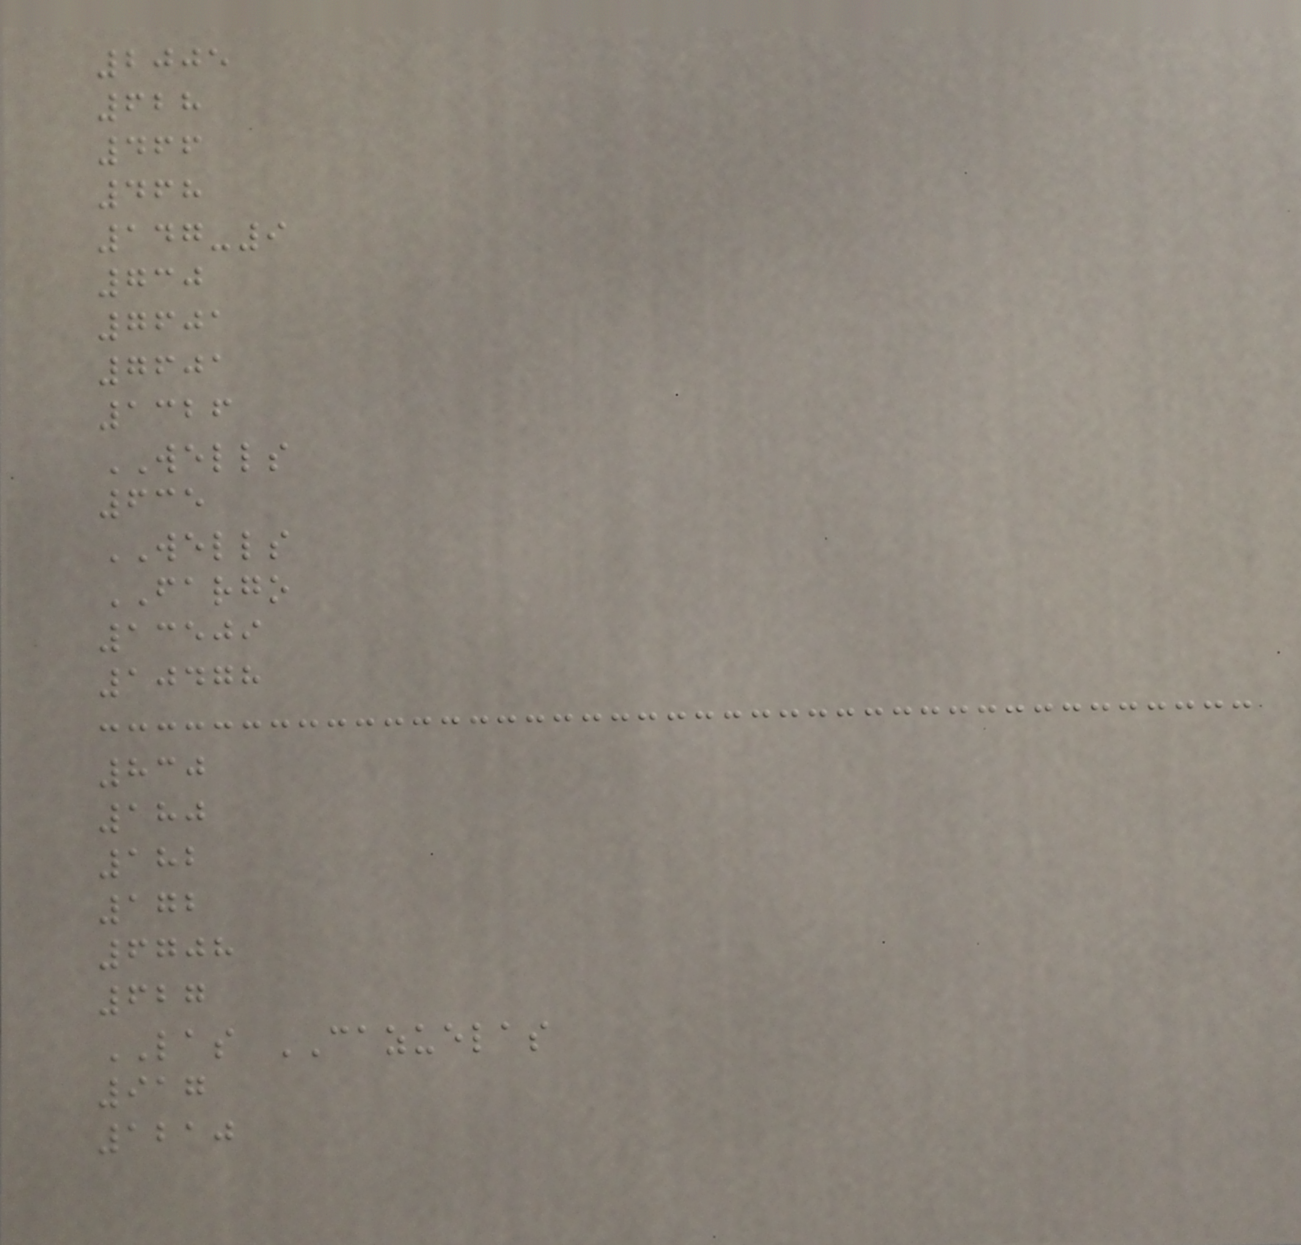2005
628
466
468
147-9
730
7601
7601
1326
WELLS
635
WELLS
FARGO
13509
10478
830
180
182
172
6708
627
LAS CAZUELAS
917
1210
